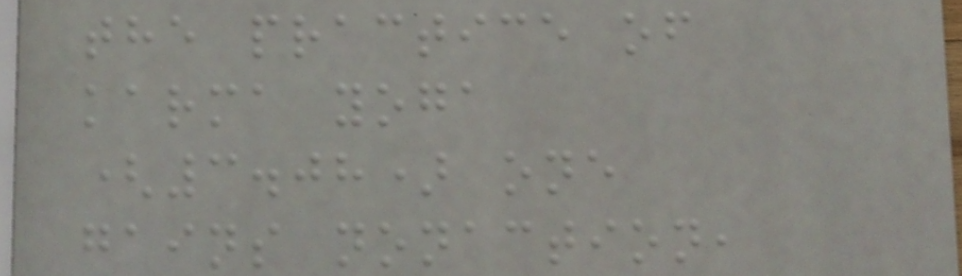the practice of
karma yoga
(3.08) one
gains nonaction,
